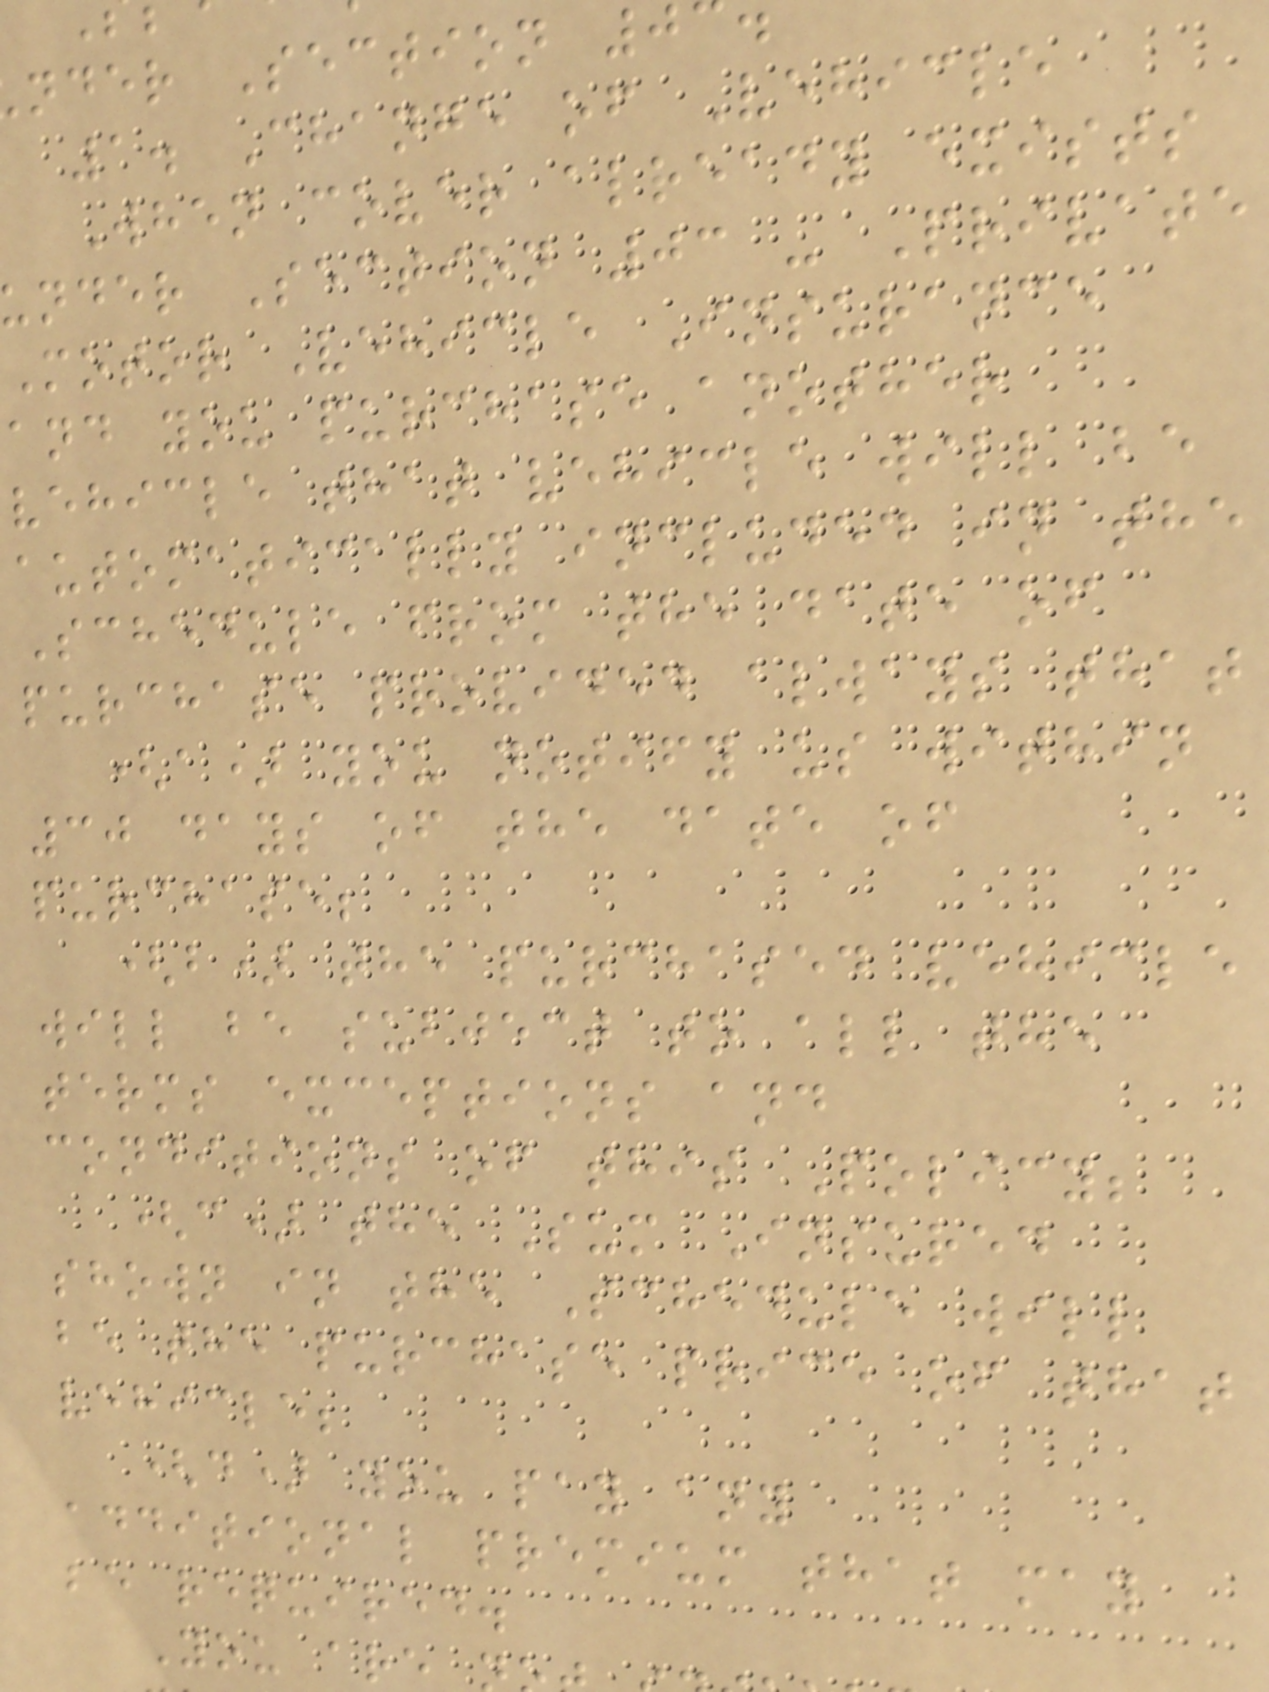nder Section 0
1. Change of Vehicle
When cover already exists
under Section 03 - Private
Motor Vehicle Insurance
and you purchase another
vehicle that vehicle will be
automatically included in the
Schedule from the date of
purchase provided always that
(a) you notify us within
30 days of the date of
purchase;
(b) the purchased vehicle
will be subject to all the
terms exceptions and
conditions of this Policy;
(c) the Sum Insured
shown in the Schedule will
be the purchase price of that
vehicle;
(d) you pay any
additional premium that may
be required.
You are
